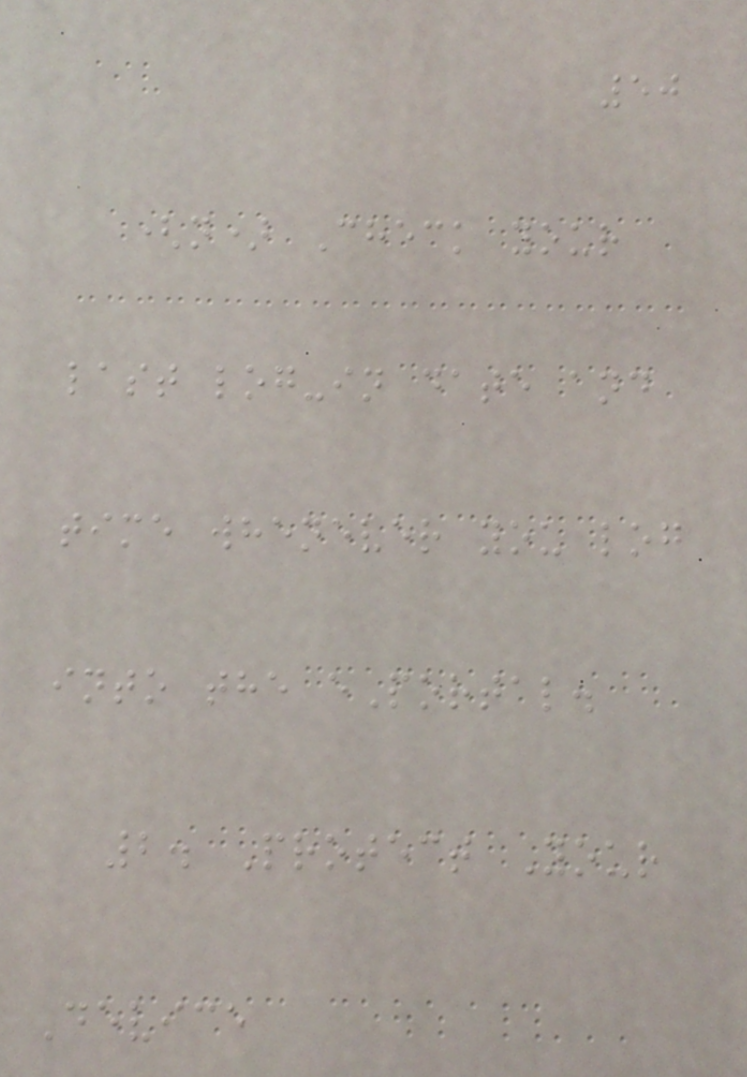50
(n) Check your
last log-in date and
time whenever you log
into the ePortal.
2. Protect Your
Device
